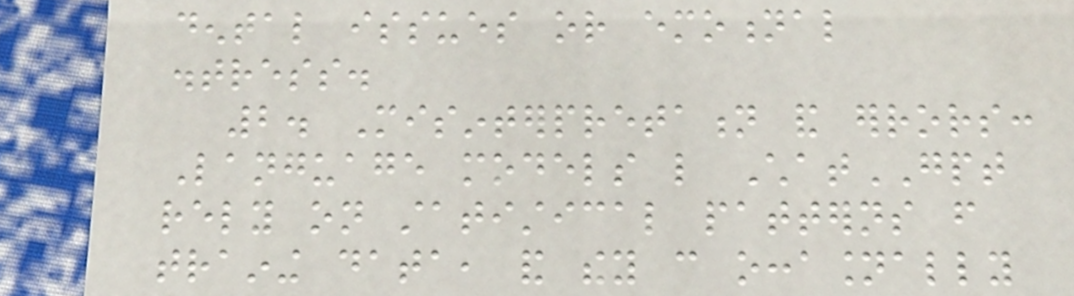dental issues or emotional
distress.
2. Misinterpretation and errors:
Language models like ChatGPT
rely on statistical patterns from
training data, and they can occasionally
